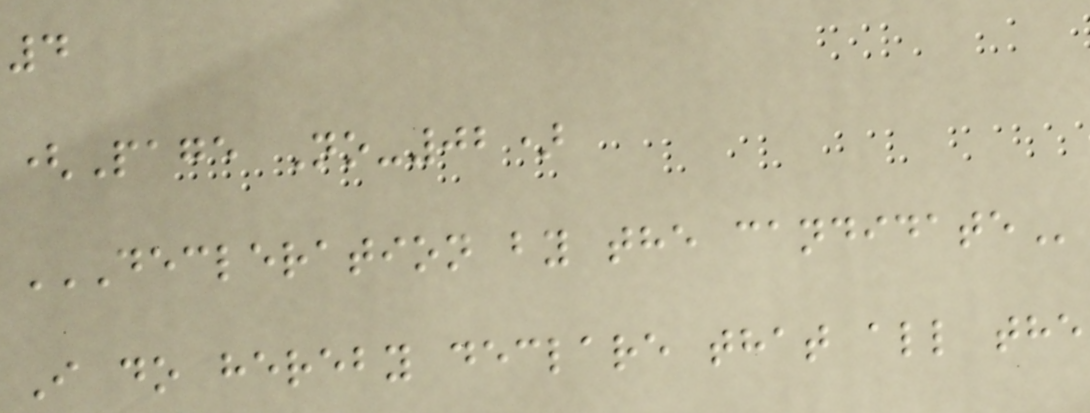4
(Page No-02)
DECLERATION BY THE CANDIDATE
I do hereby declare that all the
